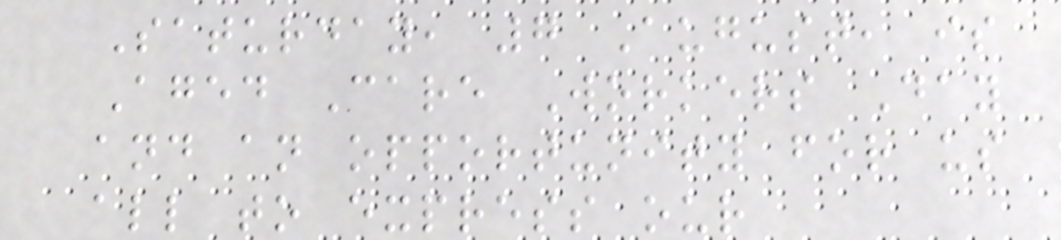Saturday, 7 August, is
Aged Care Workers Day
and an opportunity for us
all to express our
